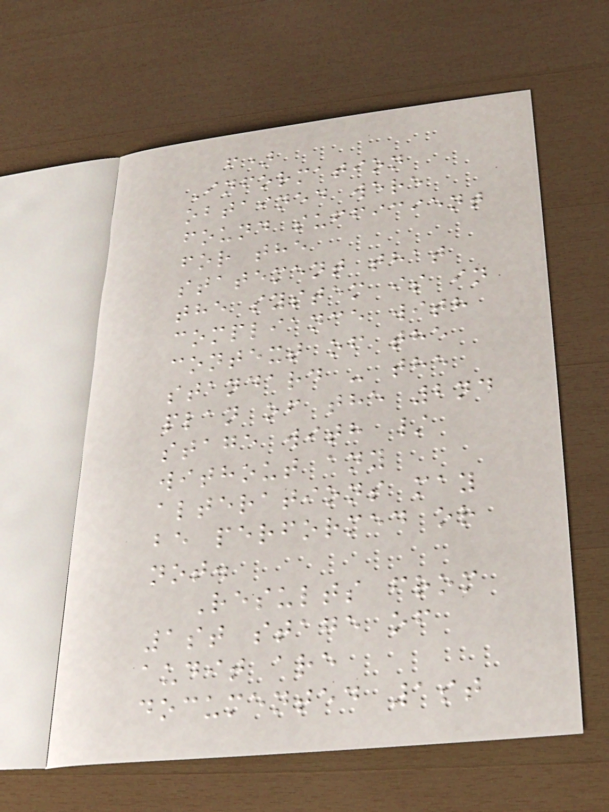f)
Information
obtained were
found sufficient
for the
statement that
the system is in
compliance with
context of the
standard - the
plan of the 2nd
stage with /
without any
alterations may
be performed or
not.
Results from
1st stage of
audit are
documented 1st
